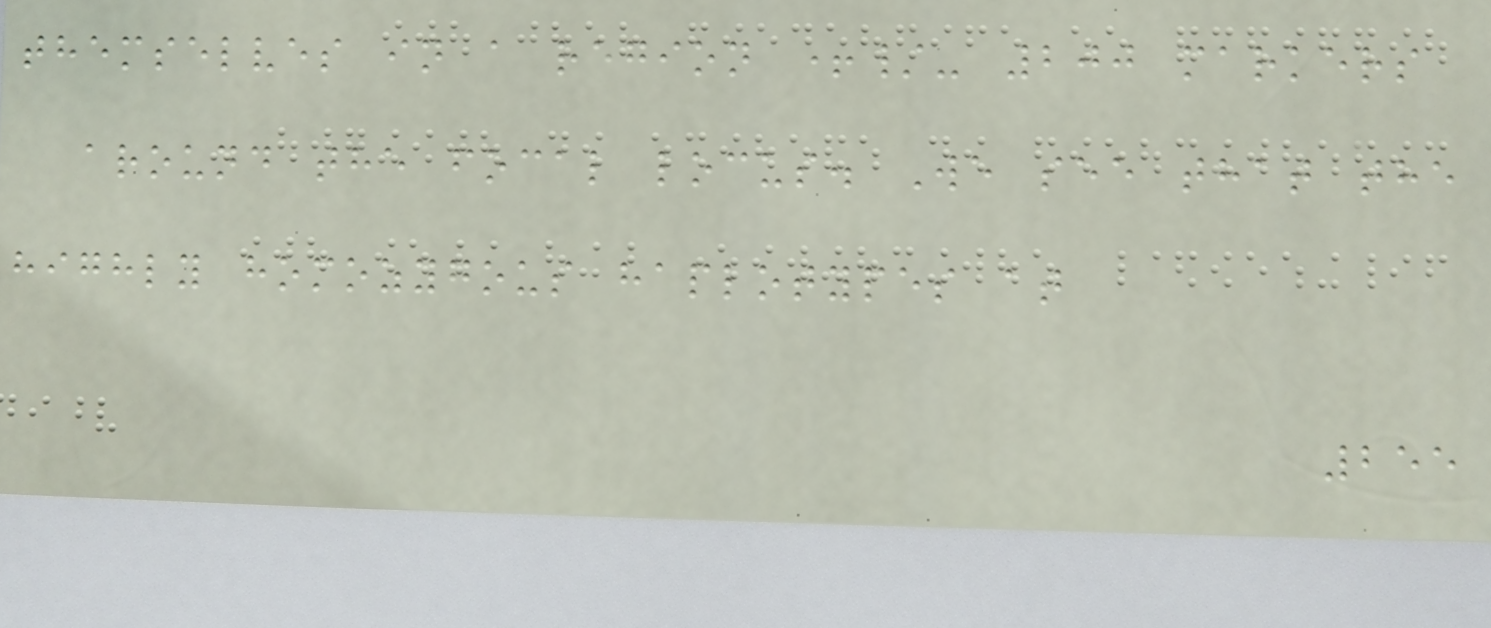themselves in a region +/- 200 markers
around the focal locus. We see that the
highly homozygous haplotypes at
255
